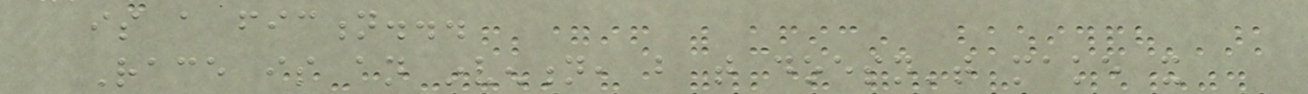is a fiction...
Race is an invention, but that doesn't make it
